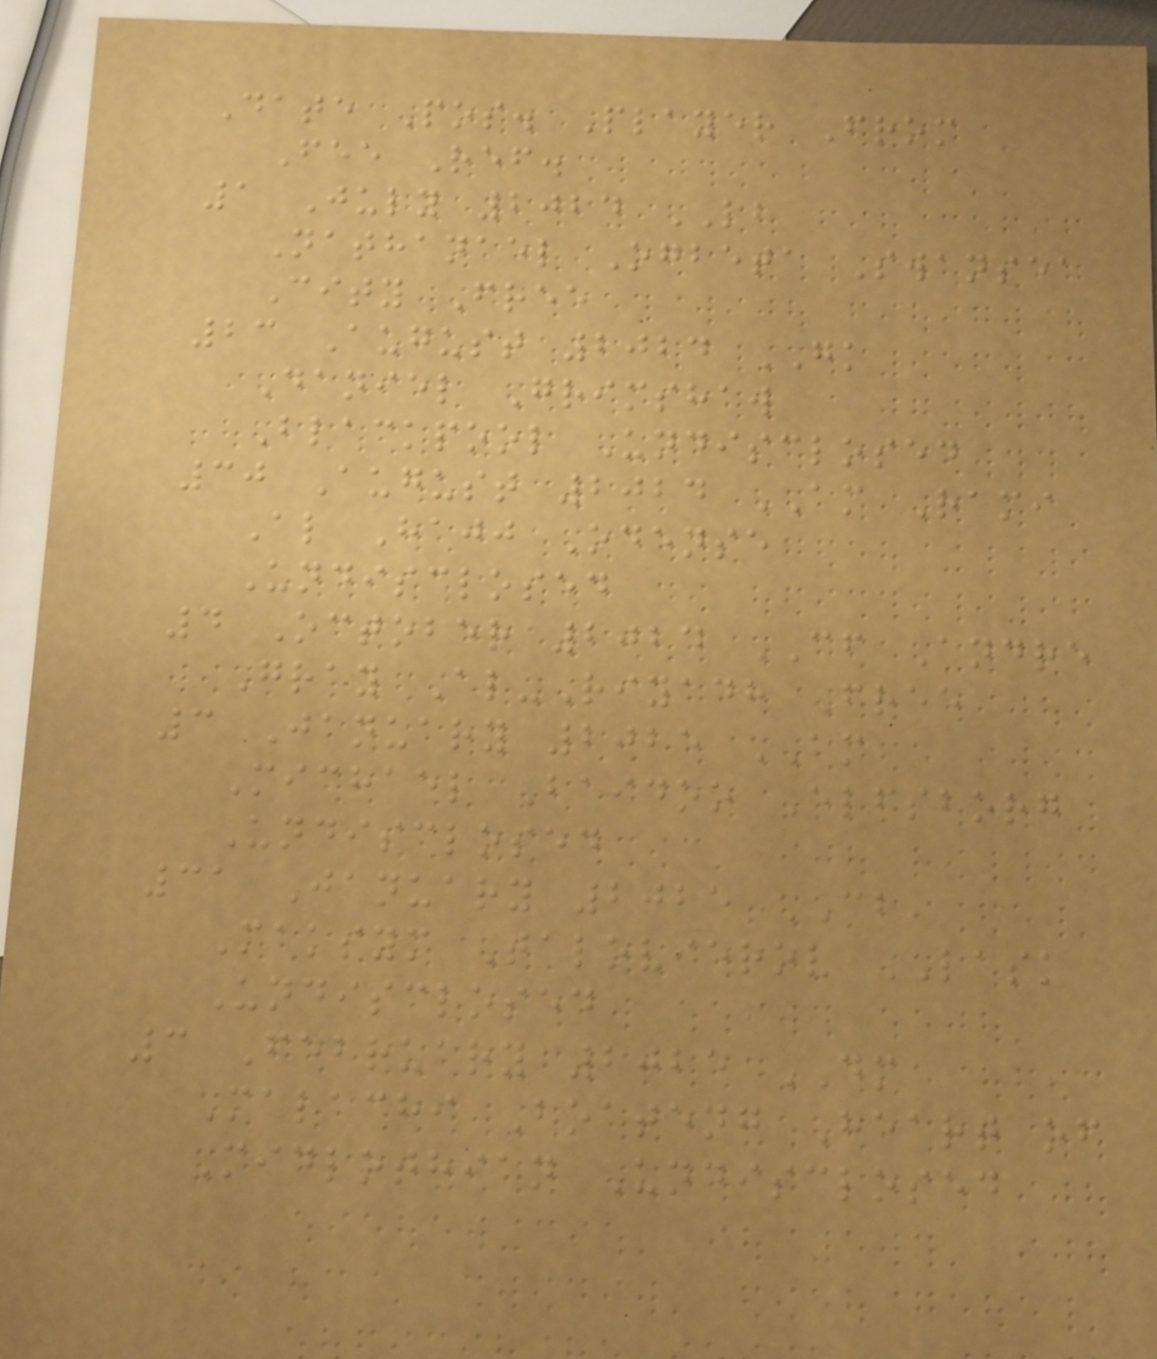Date Pos. Player From
Fee Ref.
1 July 2024 LB
Nathanael Ogbeta Swansea
City Free
23 August 2024 GK
Daniel Grimshaw
Blackpool Undisclosed
30 August 2024 AM Rami
Al Hajj Odense
Undisclosed
4 October 2024 CF Andre
Gray Al-Riyadh Free
3 January 2025 AM
Michael Baidoo Elfsborg
Undisclosed
31 January 2025 CB
Maksym Talovierov LASK
Undisclosed
3 February 2025 DM
Malachi Boateng Heart of
Midlothian Undisclosed
